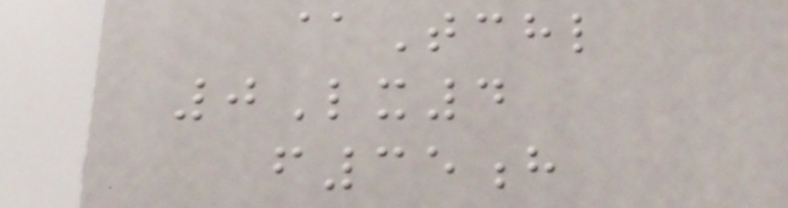@Tchl
0Lx4
f35h
